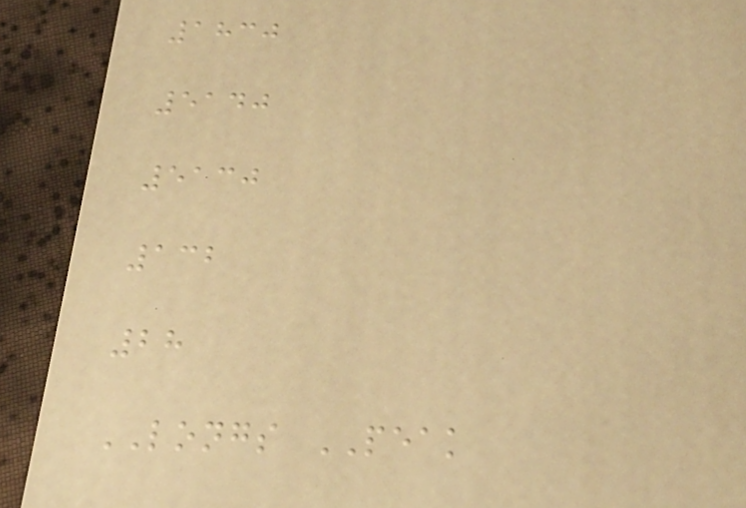1830
5140
5130
132
28
LONGS PEAK
